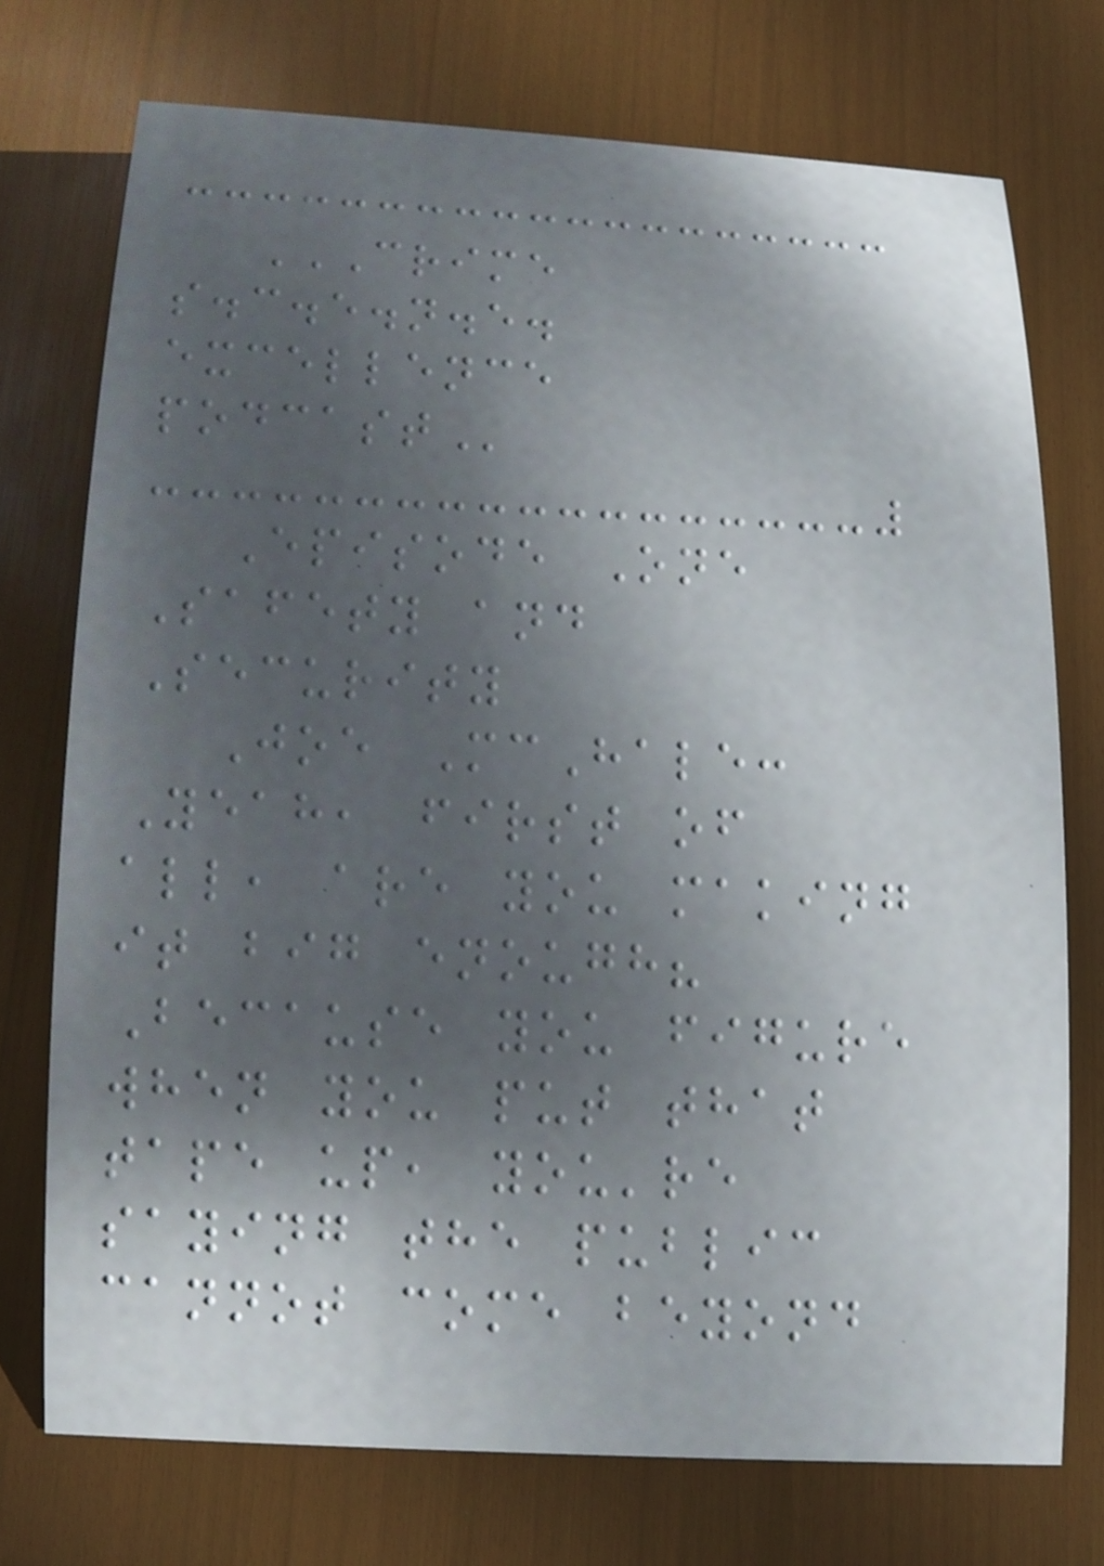CRIME
S.C.E.N.E.
EXCELLENCE
PODCAST
Episode One
Safety and
Security
Joe McHale:
Yeah, first of
all, are you making
it big enough?
Because you figure
when you put that
tape up, you're
saying the public
cannot come beyond
